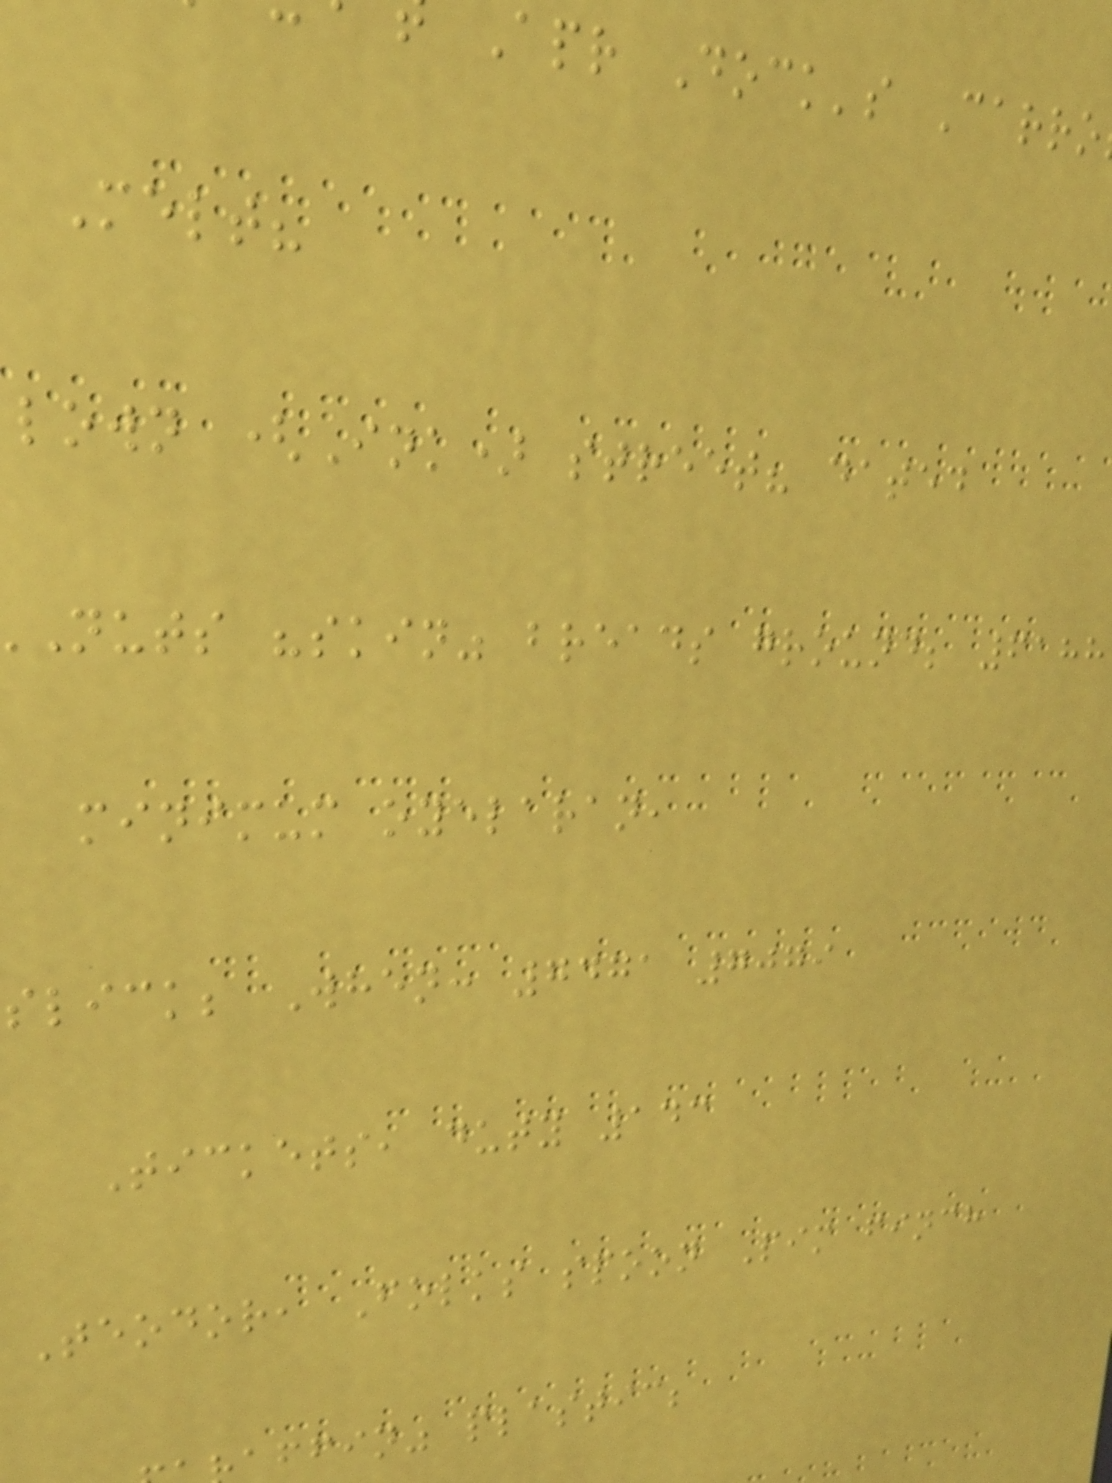Apr Dock's Carro
Melt?
lown (Ink) street? dated
nuts "skin" breads ground; 6188
minimum oyelaran,
slick; When: 7471 7079
Tickets, duty 143
Teodor, Folks spoon Pim finch
affin" plastic;
